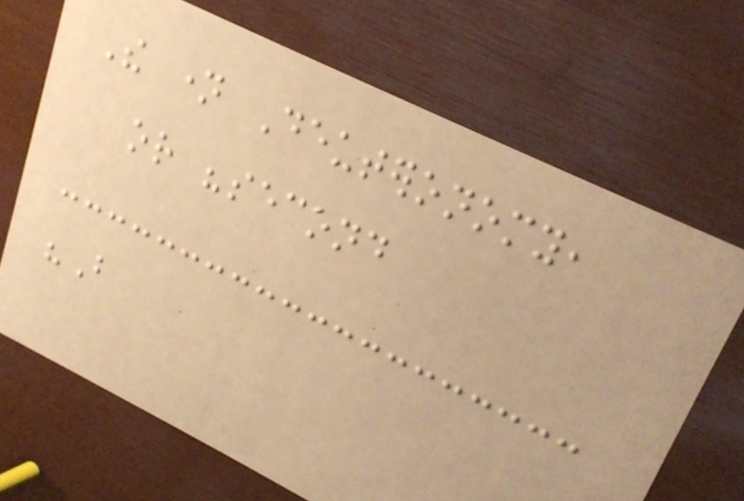The name Deuteronomy,
or "second
"But
